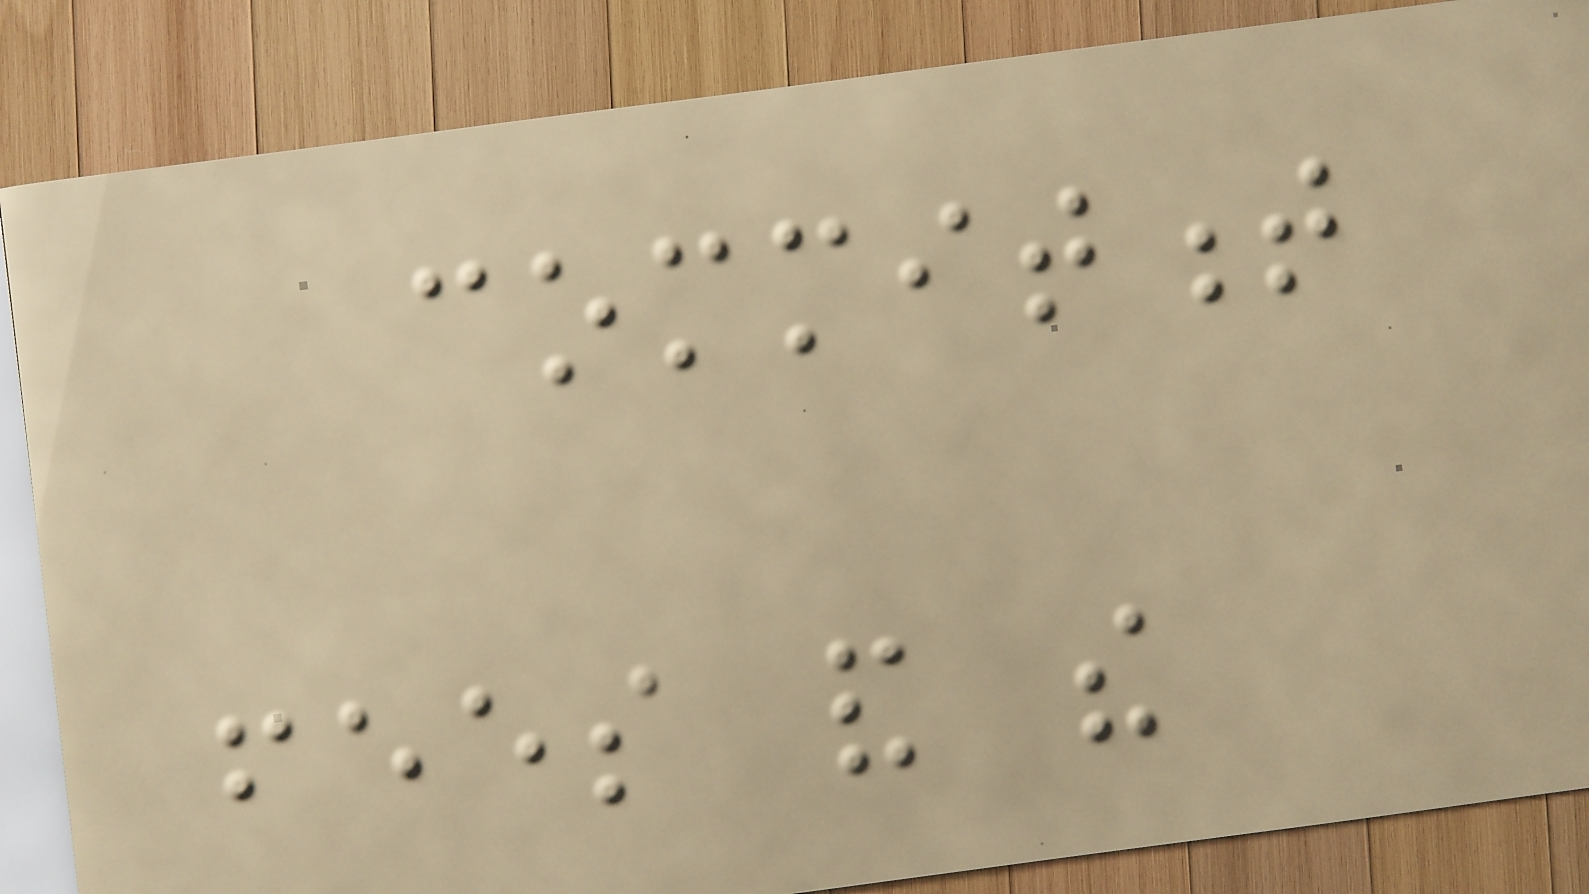commitment
fees and the
